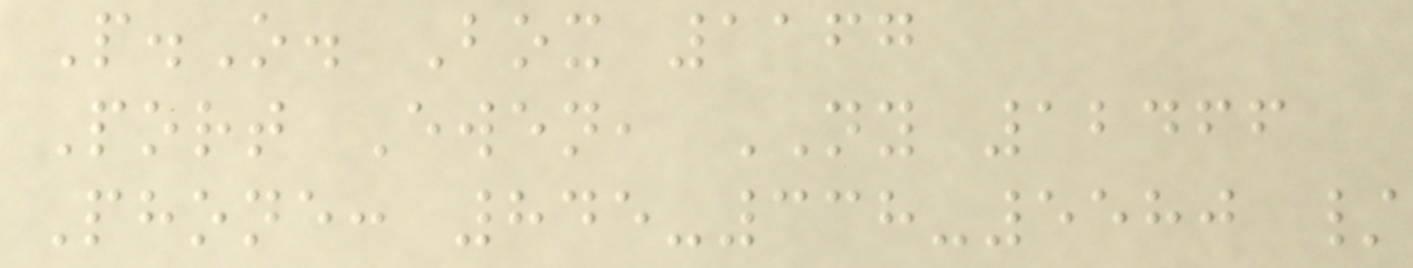P.O. Box 1167
Port Ewen, NY 12466
Phone: 845-338-5580 /
